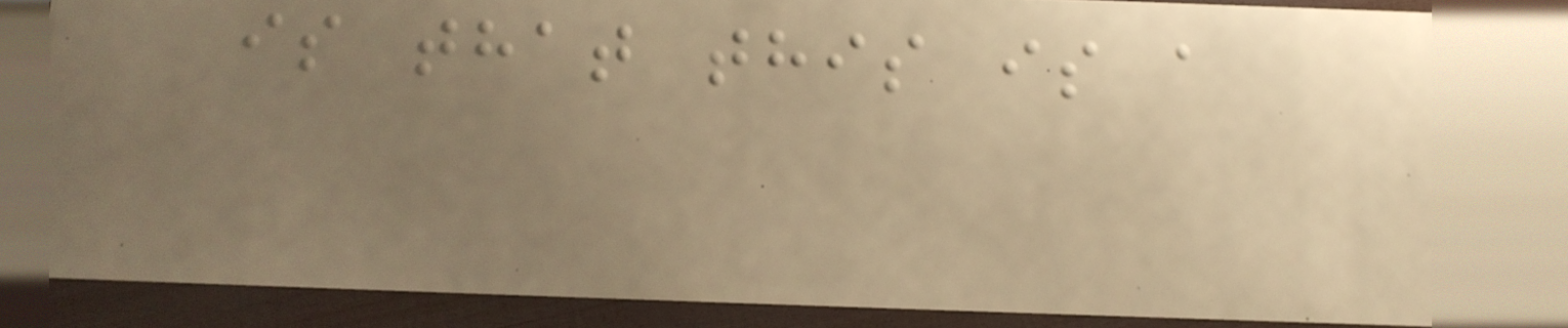is that this is a
